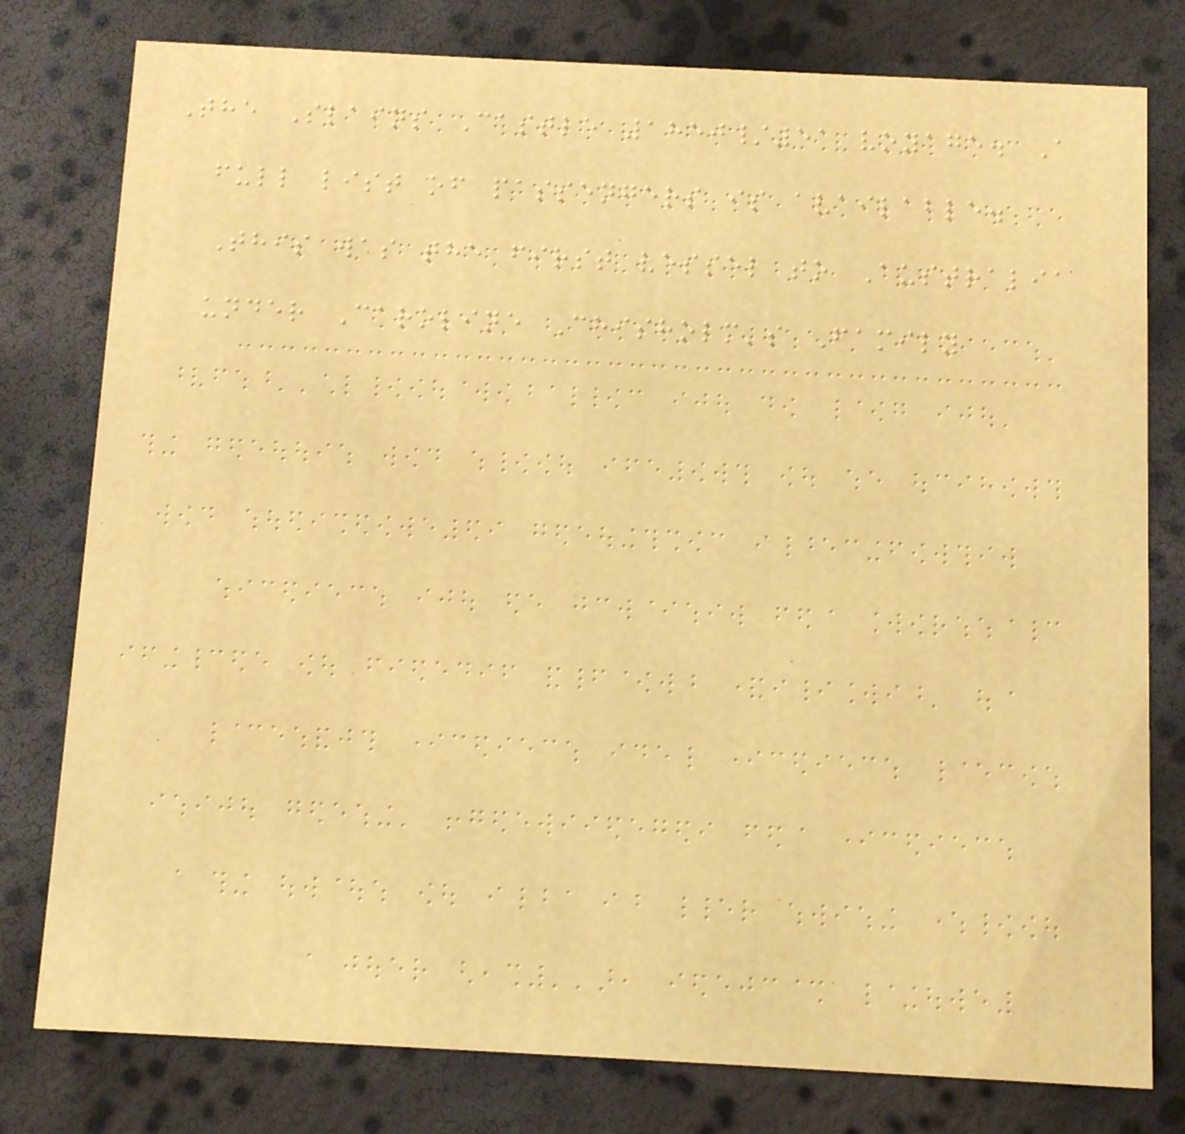The Slains Castle 1850/51 voyage. A
full list of passengers is available.
This was the first vessel to Australia
under Caroline Chisholm's Family
